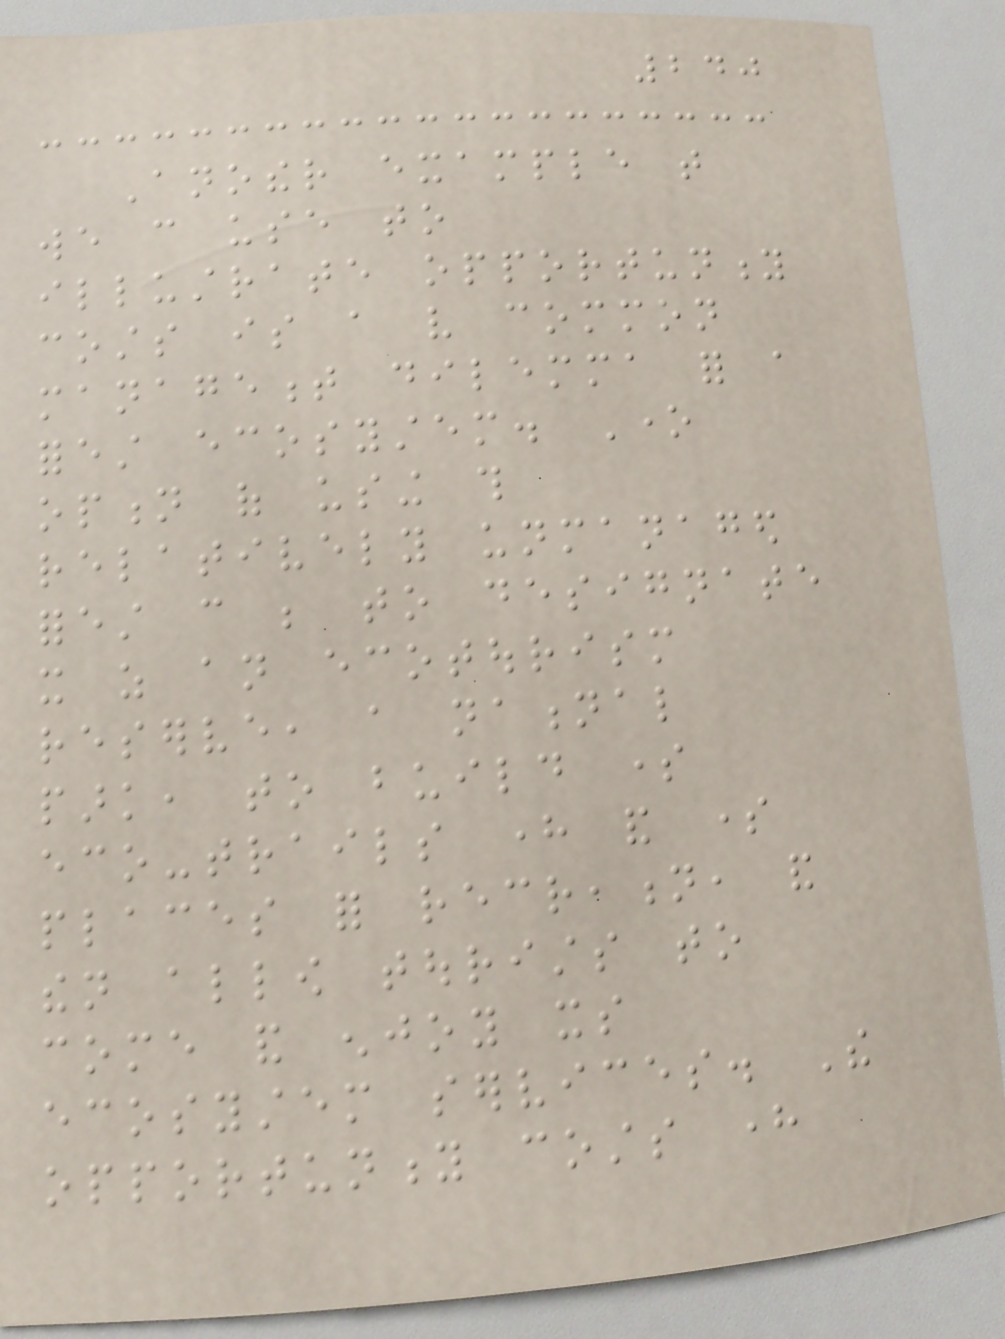240
Another example that
we can use to
illustrate opportunity
costs is a very common
management dilemma for a
forest ecosystem. One
option of using this
relatively unmanaged
forest can be to designate
it as an ecotourism
reserve, a national
park, to build some
eco-trails here and some
places for recreation, and
then allow tourists to
come and enjoy its
ecosystem services. The
opportunity costs here
